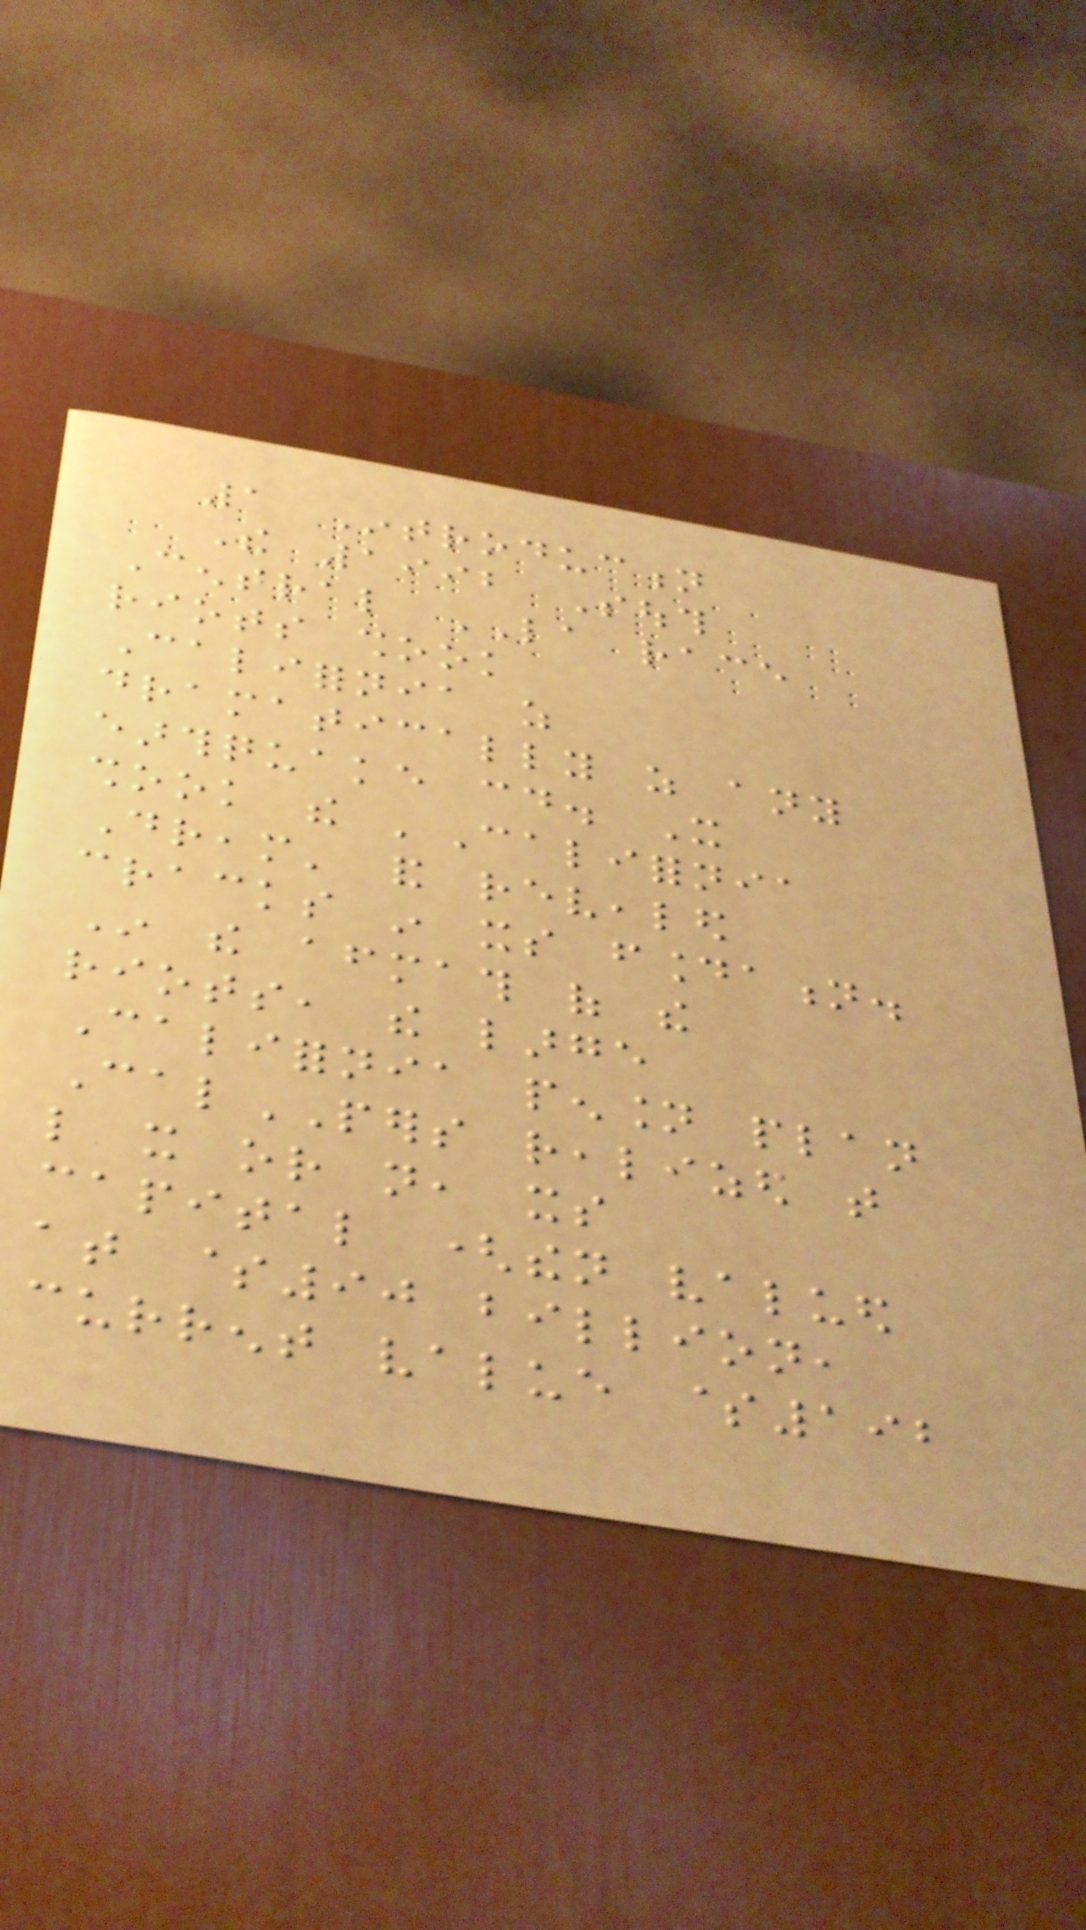1 Introduction
The 1992 South
Central LA race
riots shook
California as
dramatically as any
earthquake could. It
shook the 'California
Dream' and revealed
cracks in its foundation.
In the aftermath of the
riots, the large
California pension plan
CalPERS realized that
like it or not, its
capital (then valued
at $90 billion,
current value $192
